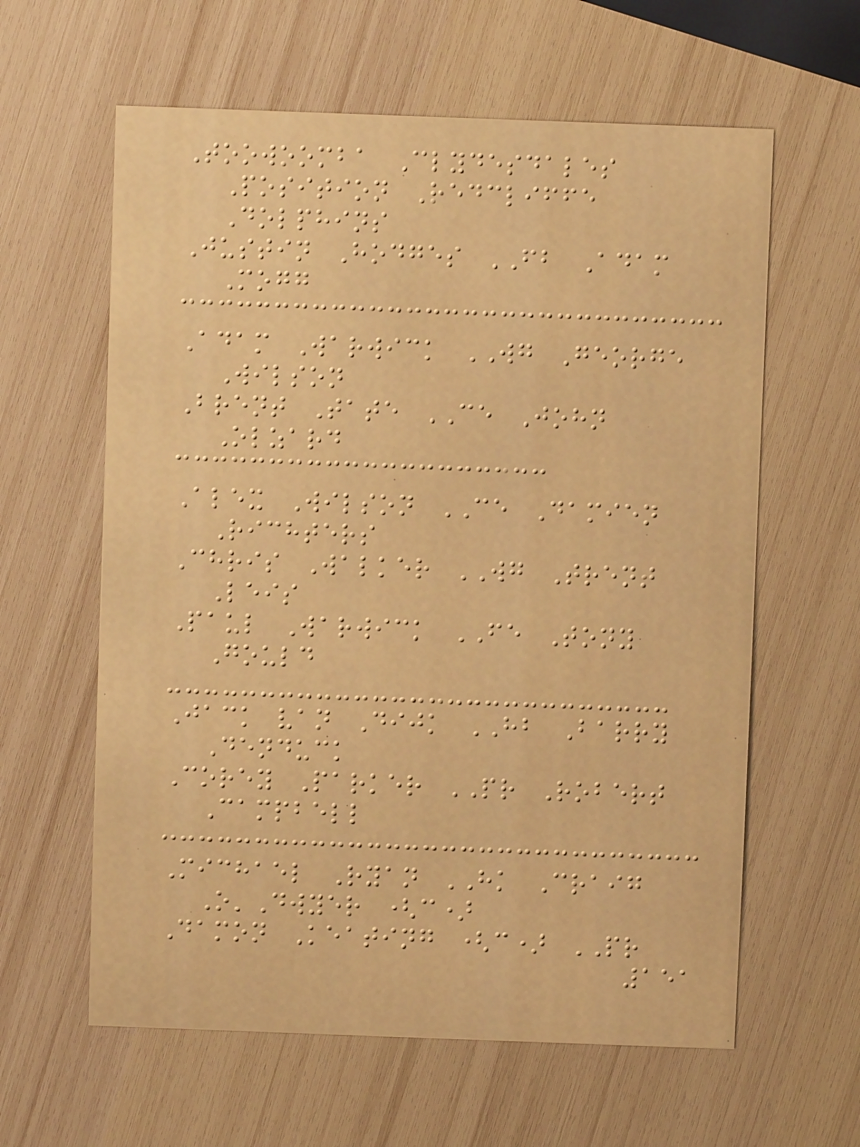Toowoomba Clydesdales
Position Redcliffe
Dolphins
Justin Hodges FB Adam
Mogg
Adam Warwick WG George
Wilson
Brent Tate CE John
Olzard
Alex Wilson CE Damien
Richters
Chris Walker WG Trent
Leis
Paul Warwick FE Tony
Gould
Jack van Dijk HB Barry
Denduck
Corey Parker PR Robert
Campbell
Michael Ryan HK Craig
O'Dwyer (c)
Damon Keating (c) PR
151
